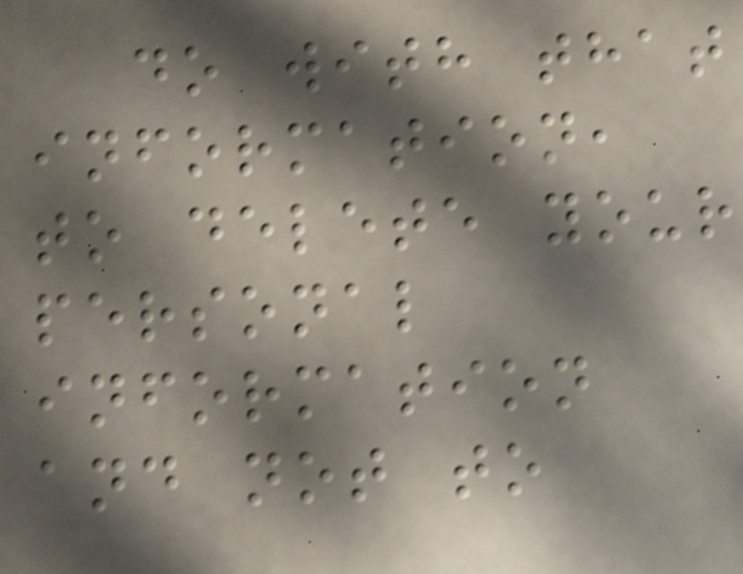do with that
information,
to delete your
personal
information
and not to
